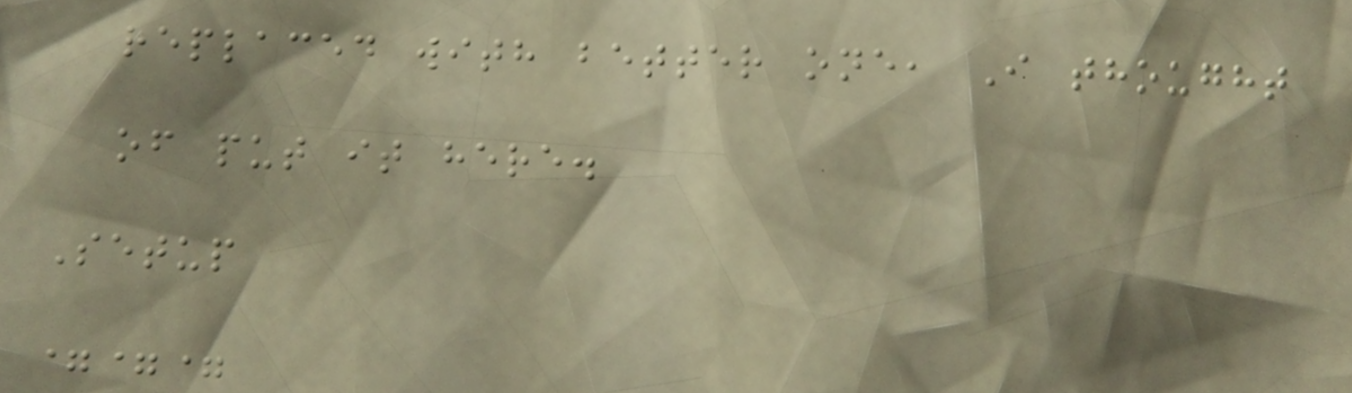replaced with better one, I thought
of put it here.
Setup
===
